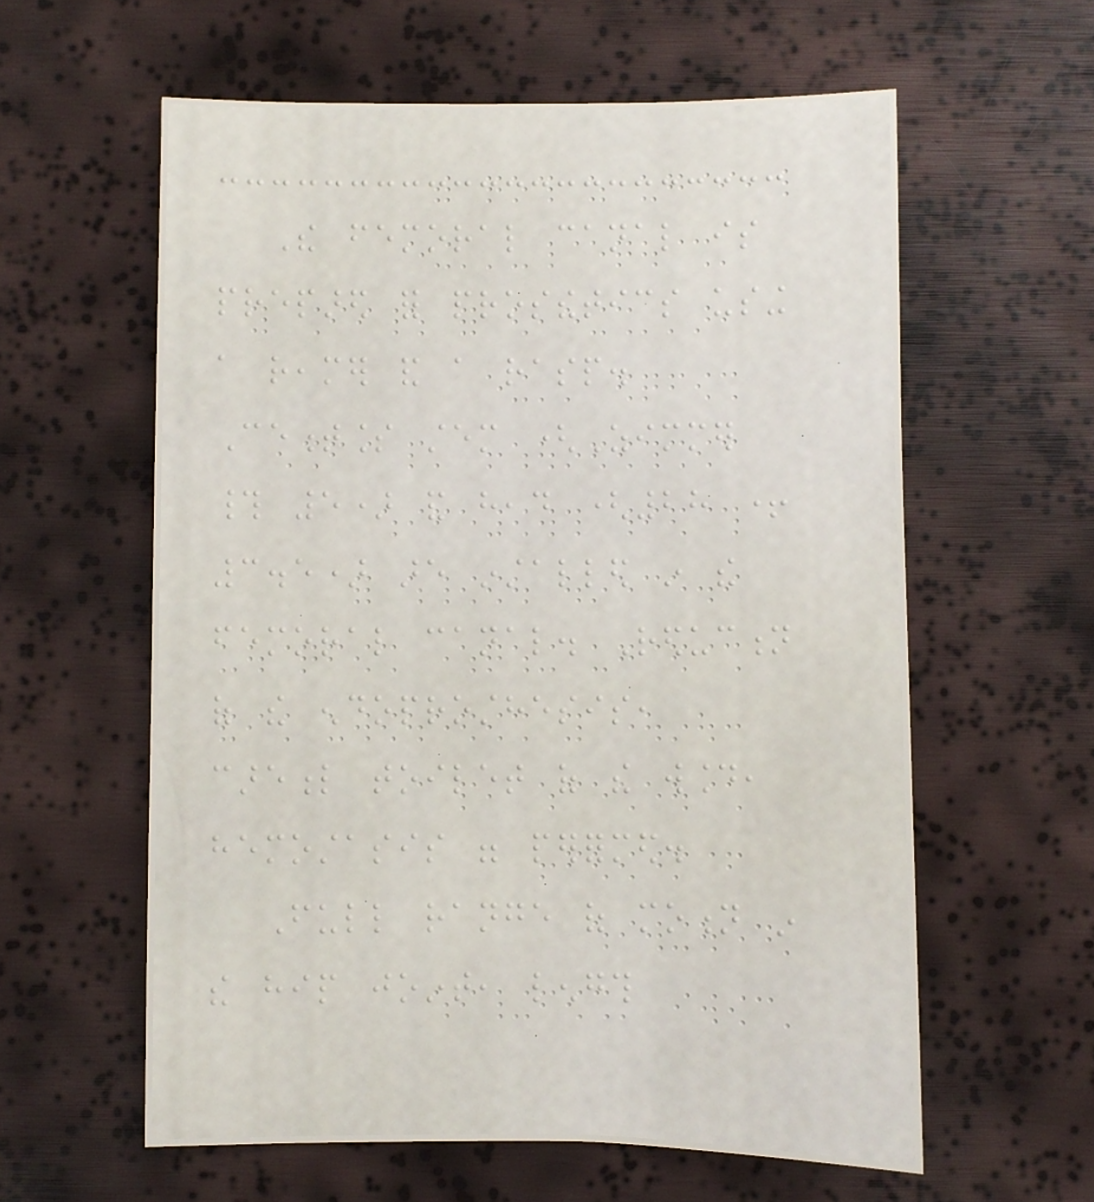The femoral canal is
prepared for prosthetics using
a reamer and a rasp.
Cementless stem (Zimmer
# 5) and head (28 +
3.5) are installed in the
femoral canal. Reduction
of the endoprosthesis,
careful toilet of the wound,
hemostasis were performed.
Full range of motion in
the hip joint, length
